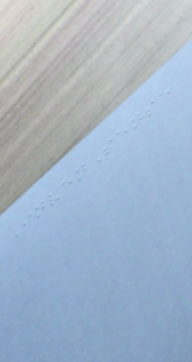InvenSense
